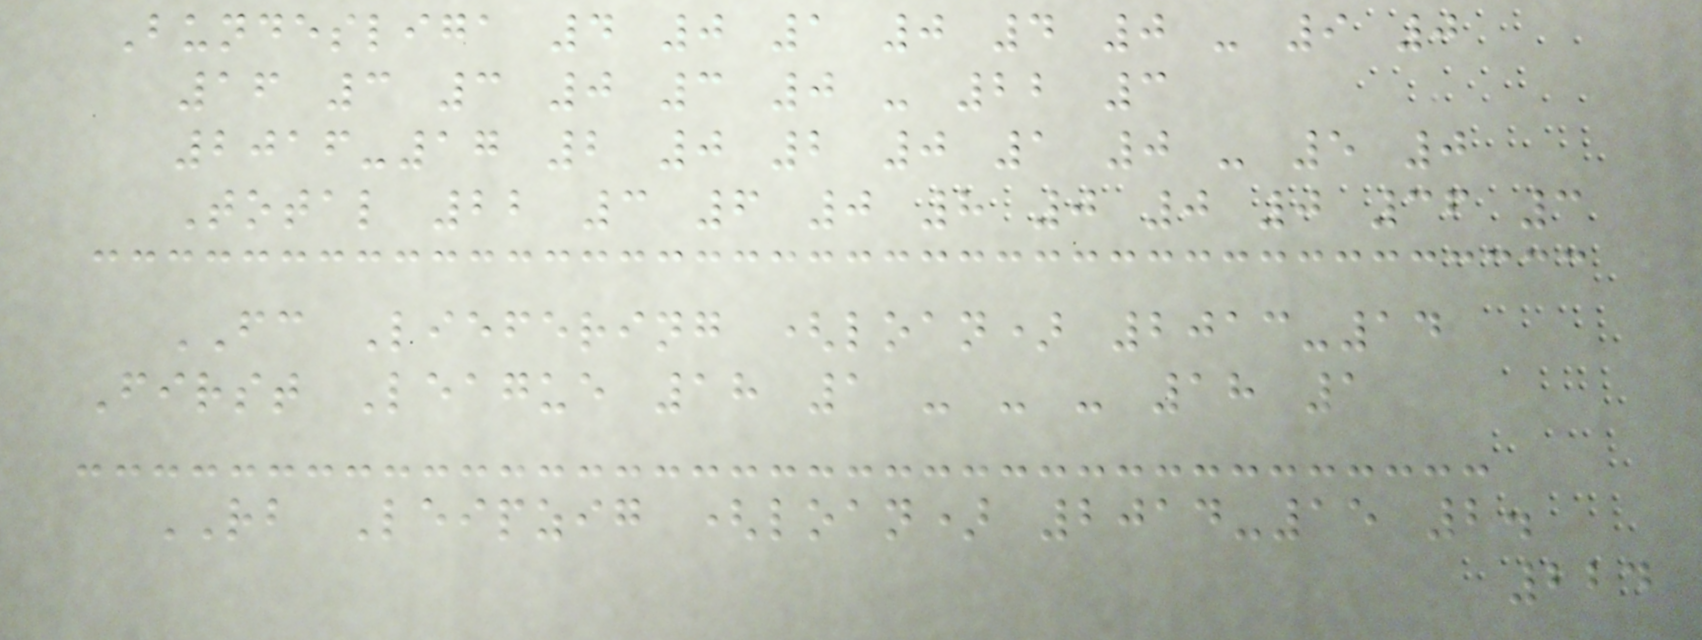Bundesliga 4 0 1 0 4 0 - 9 0
16 3 3 0 3 0 - 22 3
2016-17 2 0 2 0 1 0 - 5 0
Total 22 3 6 0 8 0 0 0 36 3
FC Liefering (loan) 2013-14
First League 18 1 - - - 18 1
RB Leipzig (loan) 2014-15 2.
224
